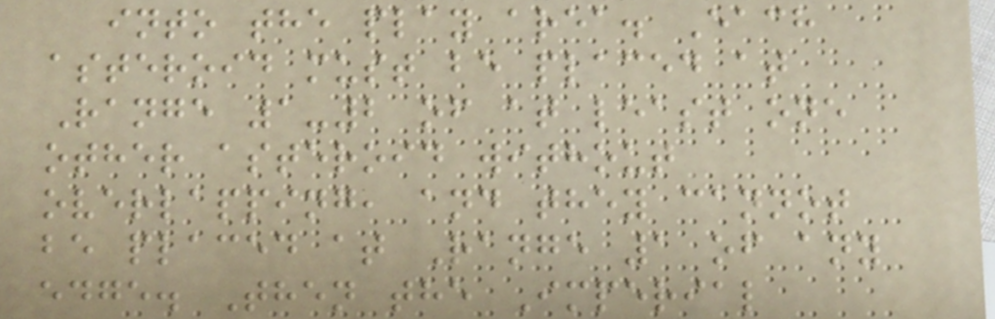into the play area. Each
asteroid must be placed at
Range 1-2 of at least one
other asteroid without
overlapping, and they cannot
be placed at Range 1 of any
edge. Then the Imperial
